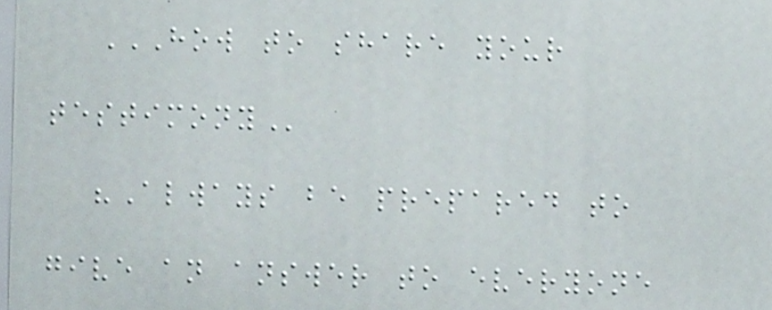HOW TO SHARE YOUR
TESTIMONY
"Always be prepared to
give an answer to everyone
